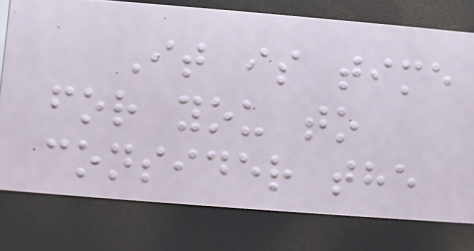It is time
for you to
consider the
